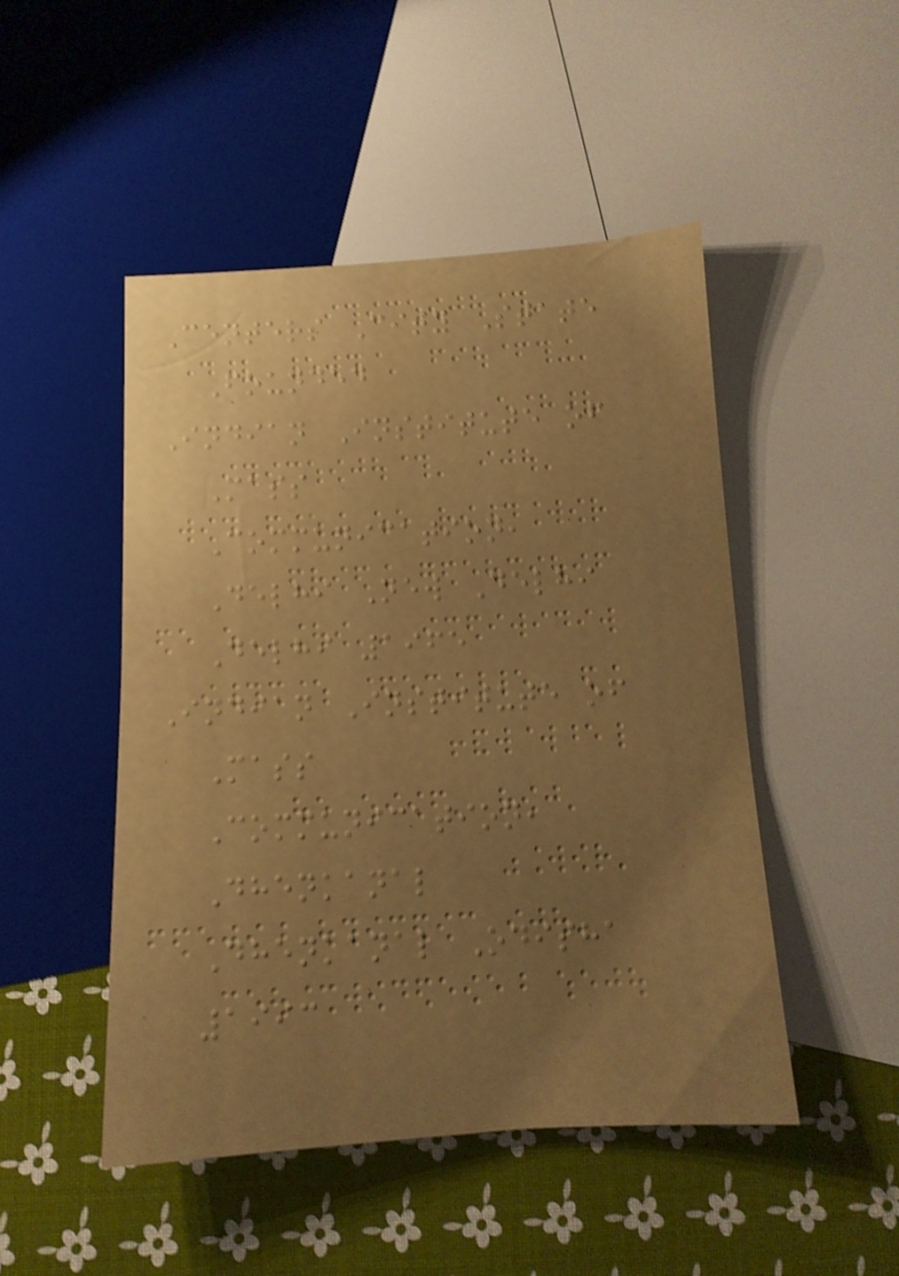Centers City State
Founded
Indian Institute of
Mass
Communication,
Delhi New Delhi
Delhi 1965
Indian Institute of
Mass
Communication,
Dhenkanal
Dhenkanal Odisha
1993
